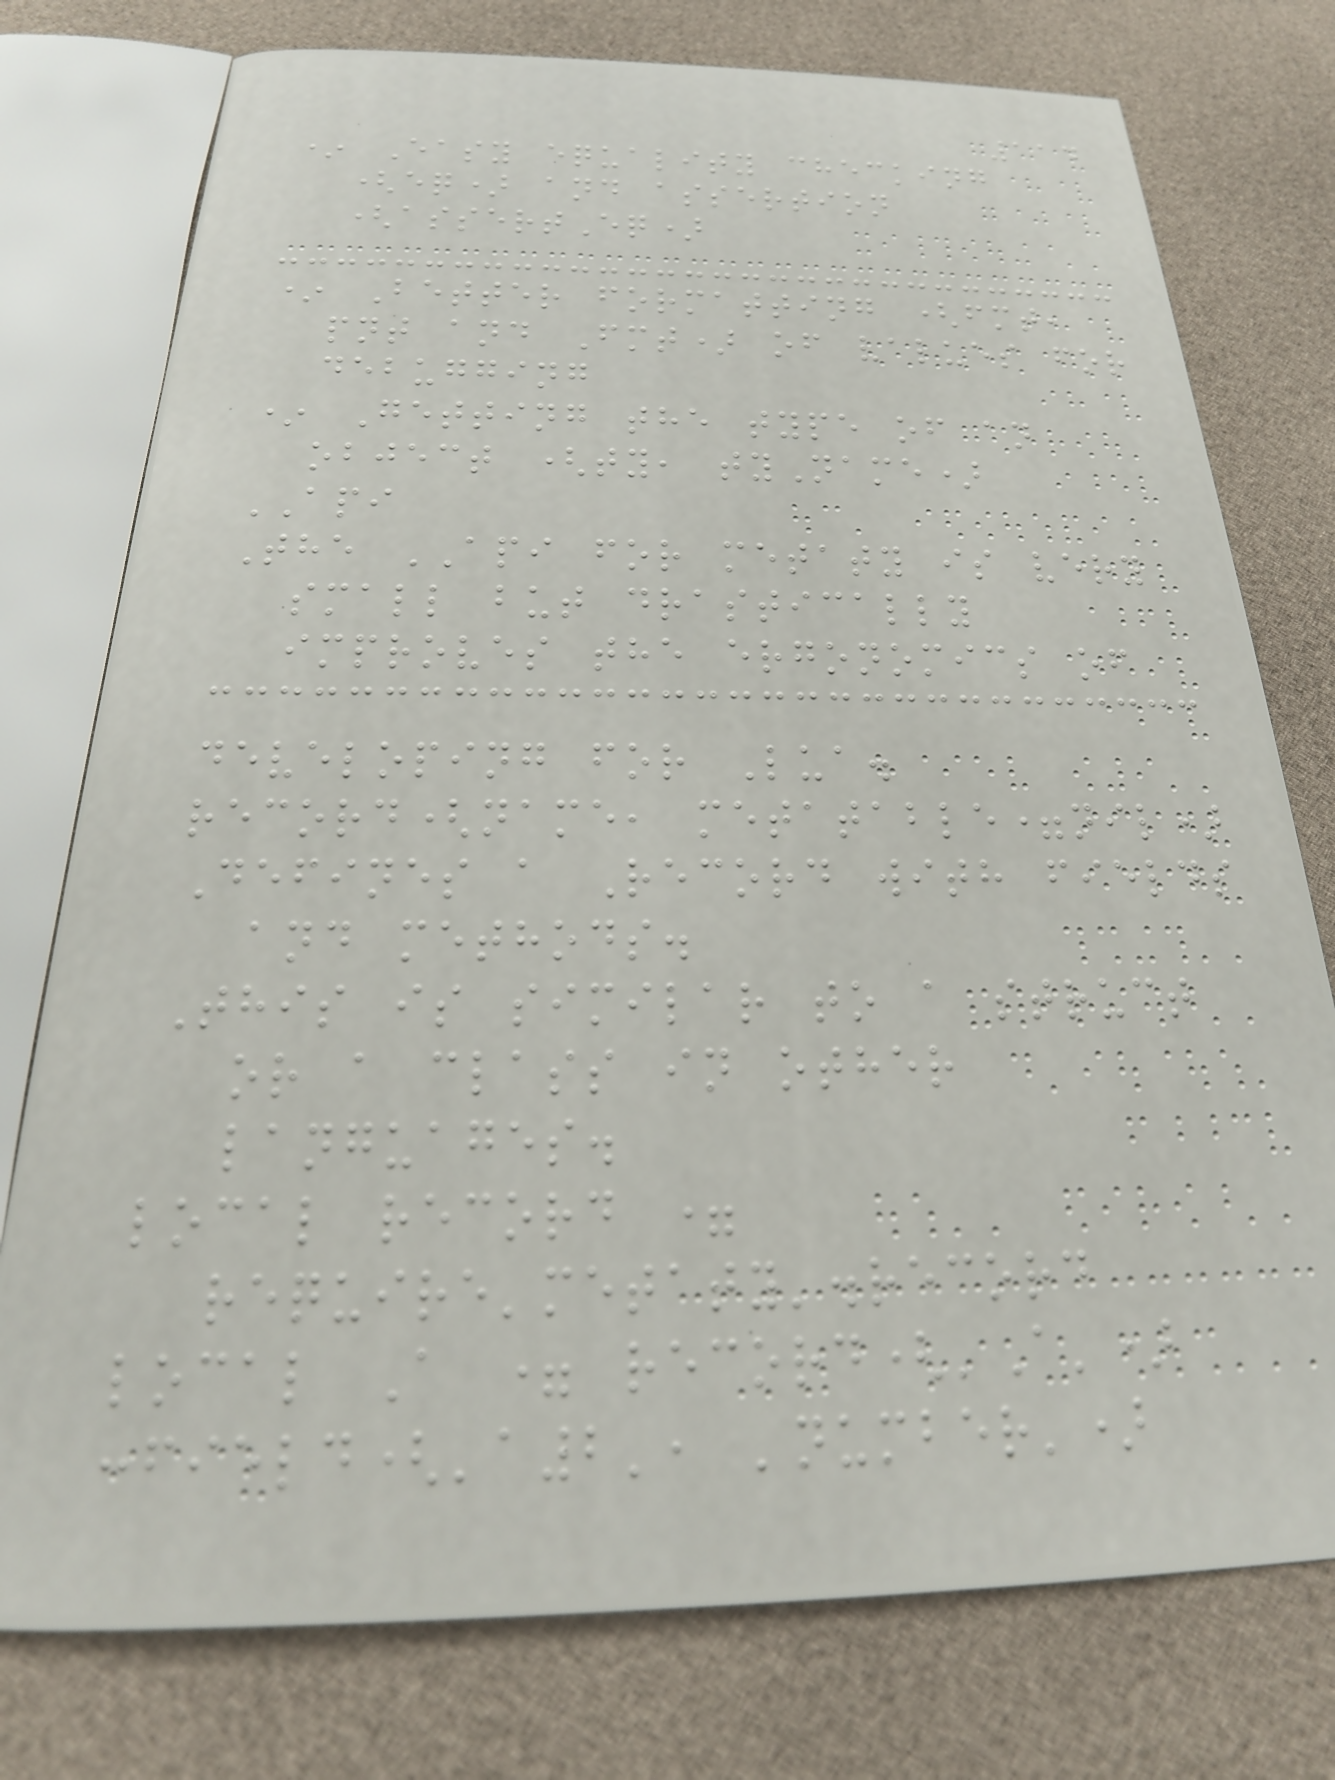114
* Easy equality checking
(eq) and assertion
(assertEq)
* Better formatting (fmt,
pnt and Fmt) of values for
debugging
* Getting the type of an
object (ty, tyName)
API
The API for metaty is very
small but drastically
improves the ergonomics of
developing for Lua.
record(name, metatable=nil)
Defines a Record with fields
and methods.
This is similar to a struct
or a class in other
languages.
local record =
require'metaty'.record
local A = record('A')
:field('a2', 'number')
